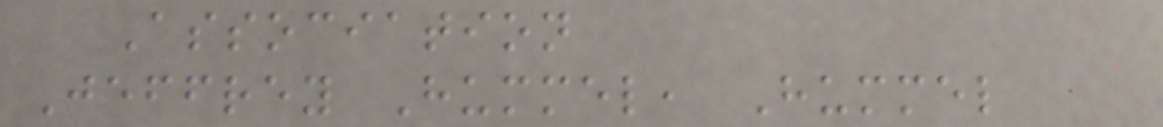Association
Jeffrey Hummel, Hummel
